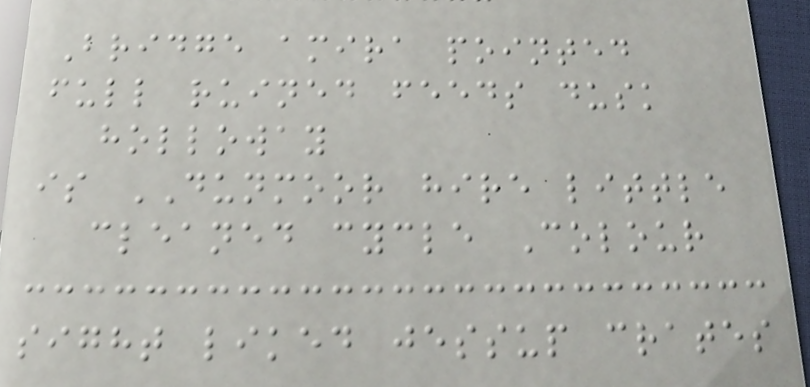Bridge amira pointed
full ruined feeds dusk
holloway
is DUNMOOR hire little
cleaned cycle Colour
sight liked jessup crates
